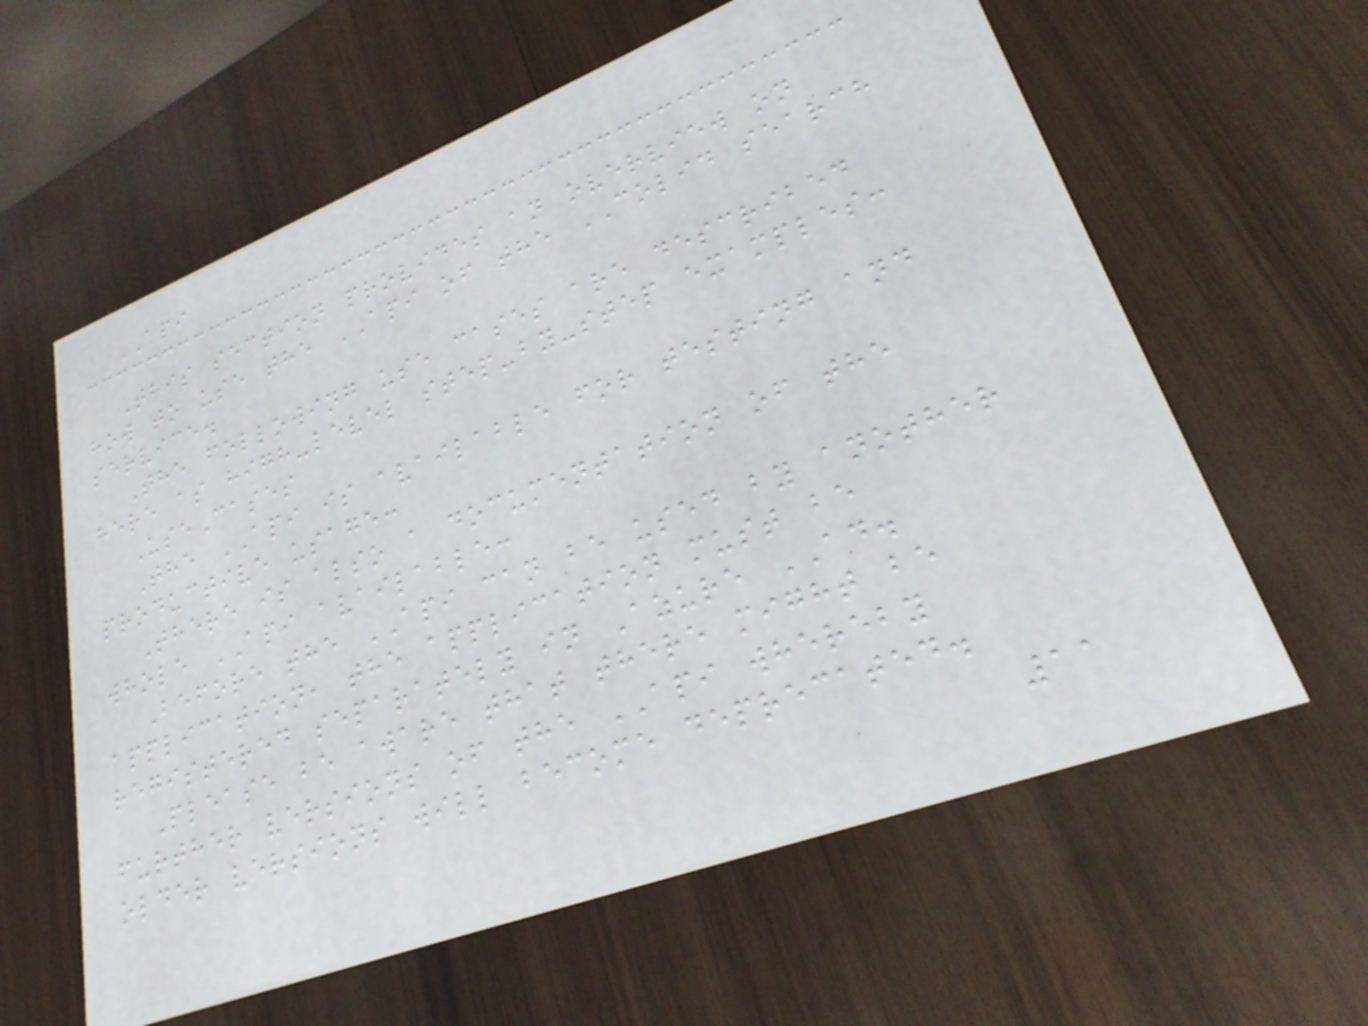API
This section provides an overview on
how to use the API of the COLID search
service.
The following use cases are described
here as high-level step-by-step examples:
UseCases
The API is available for testing and
productive usage:
There is also a documentation of the
whole API available:
Before the API can be used by another
application, the application must be
registered separately in Azure AD.
Please be aware that there might be
further versions of the API whereby
older versions will become deprecated.
11
